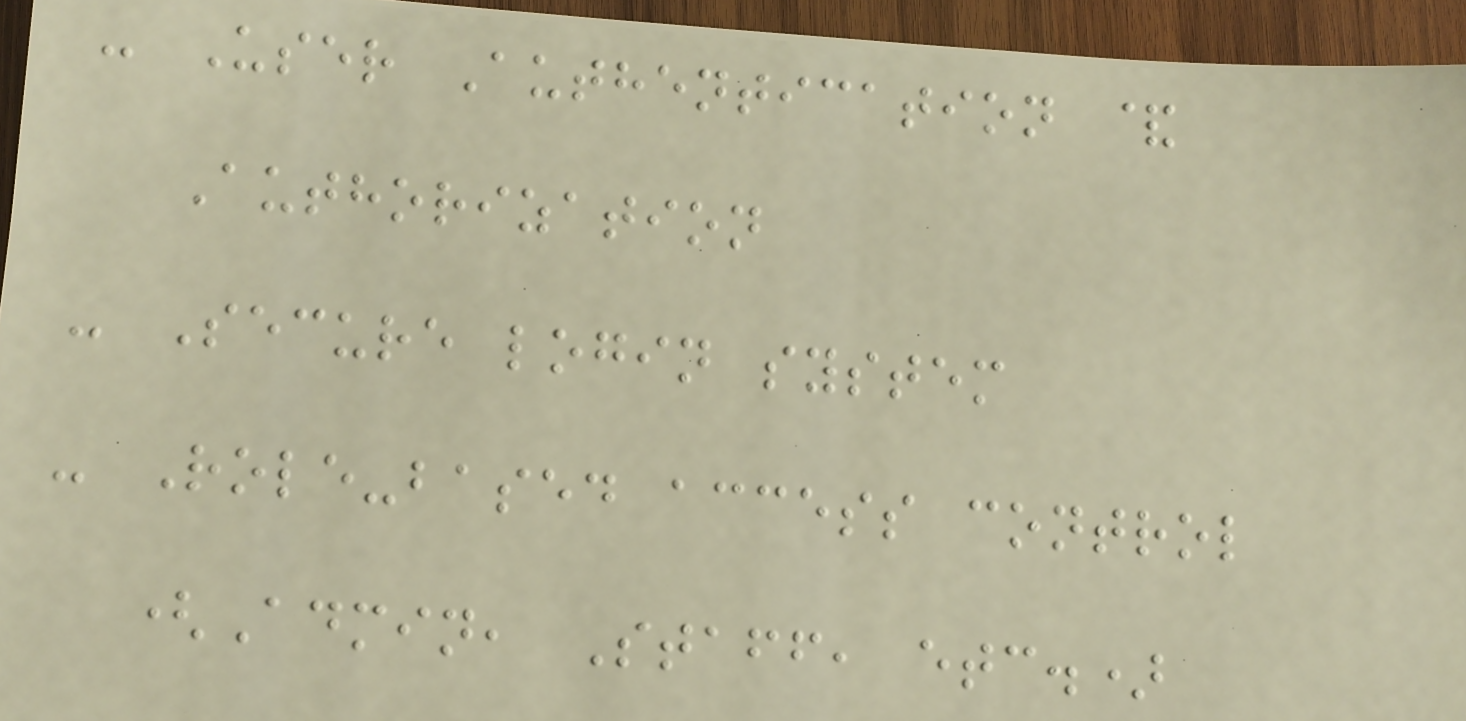- User Authentication &
Authorization
- Secure login system
- Role-based access control
(Admin, Staff, etc.)
